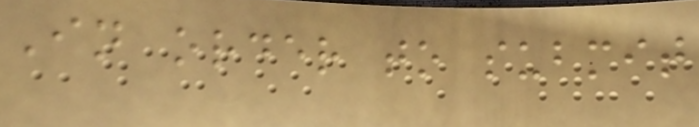In order to submit
